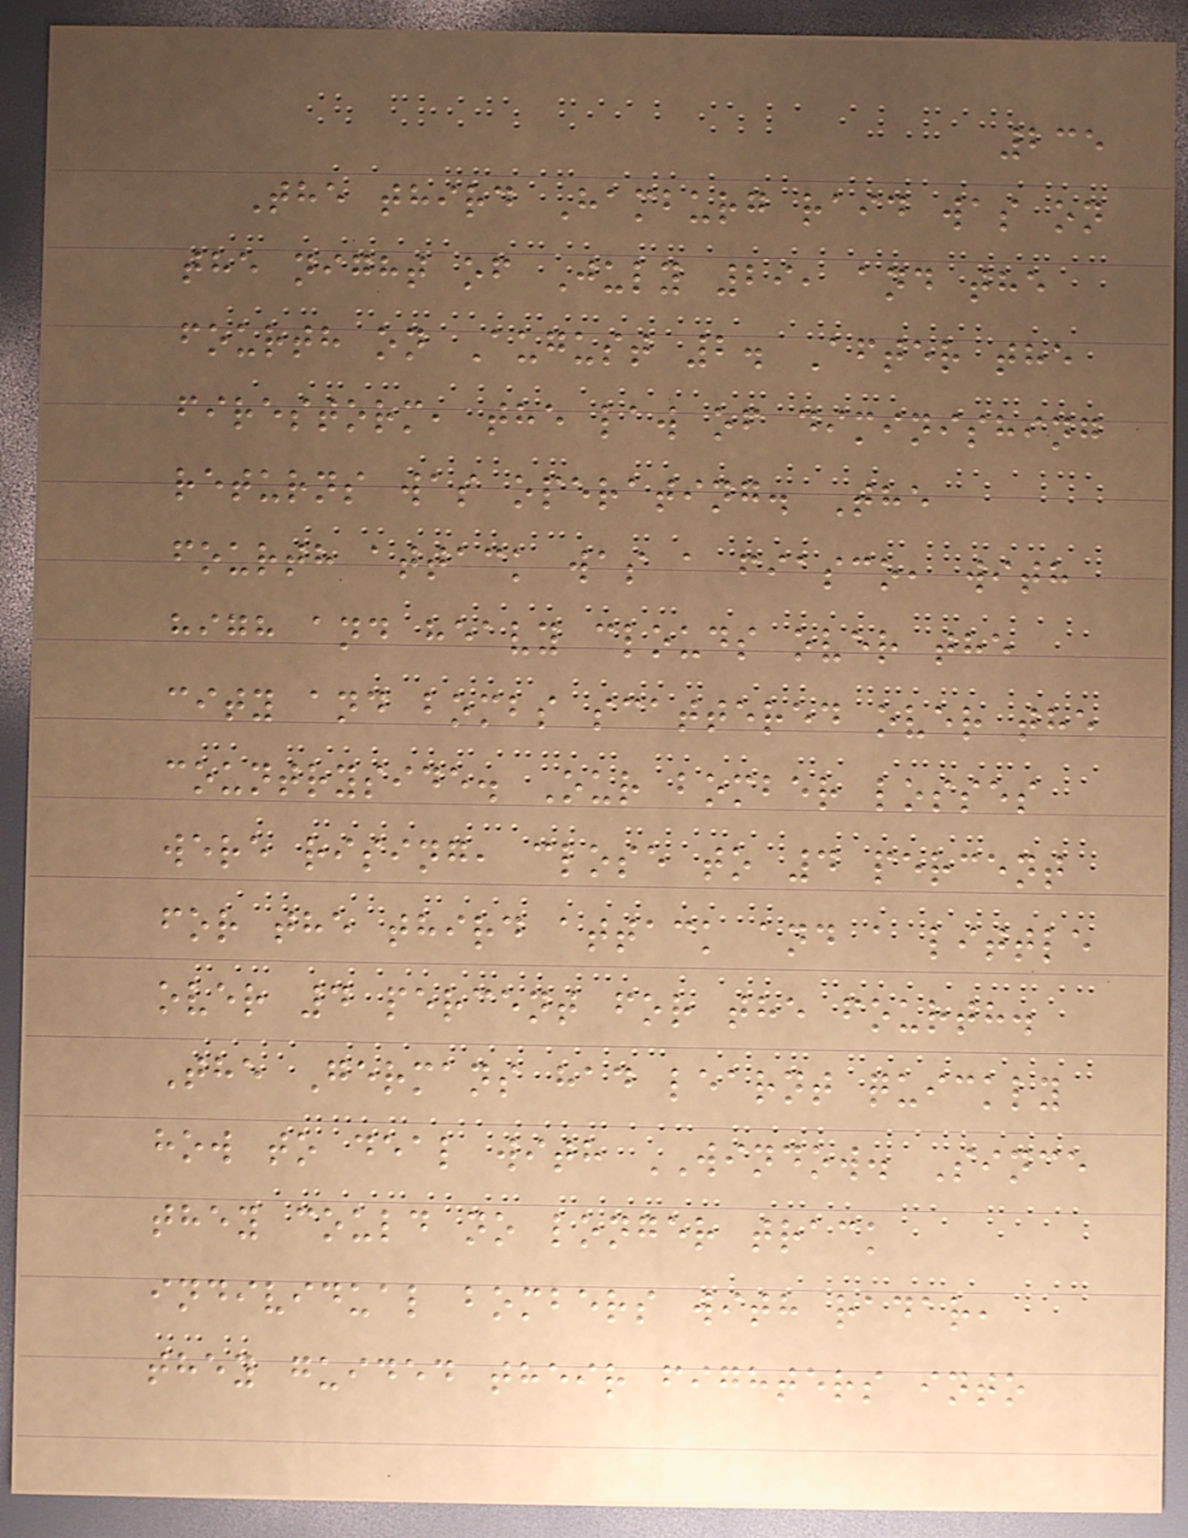235
The third Hamburg raid was on
the night of July 29, and the
fourth on August 2. After the
firestorm, the law of diminishing
returns was operating. The
fourth attack was a fiasco, with
high and heavy clouds over the
city and bombs scattered over the
countryside. Our bomber losses
were rising, close to 4 percent
for the third attack and a little
over 4 percent for the fourth.
The Germans had learnt quickly
how to deal with WINDOW. Since
they could no longer track
individual bombers with radar,
they guided their fighters into
